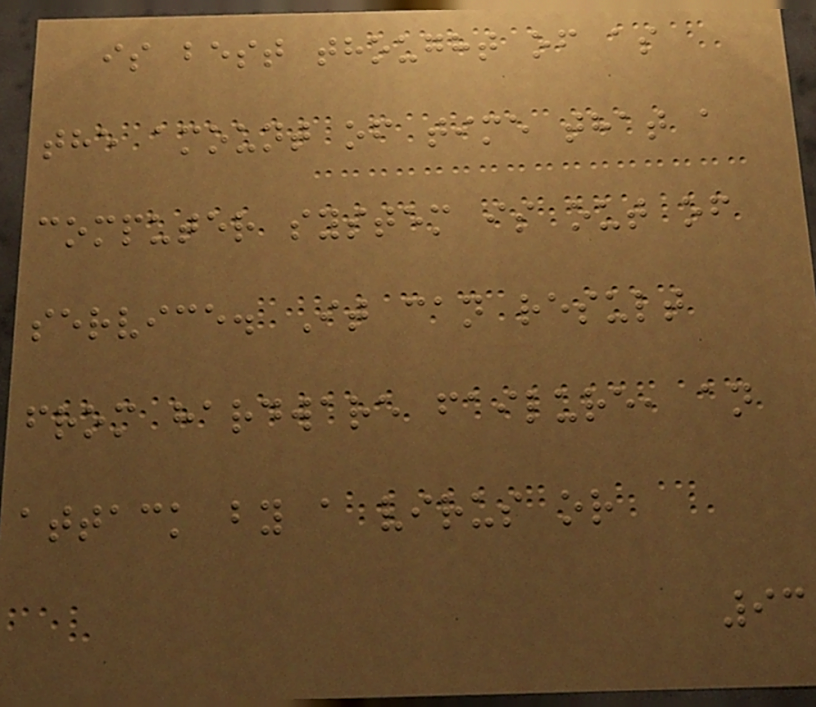is best thought of as
the amount of time that a
computer system is out of
service. It can result
from hardware failure, an
attack by a virus or
93
